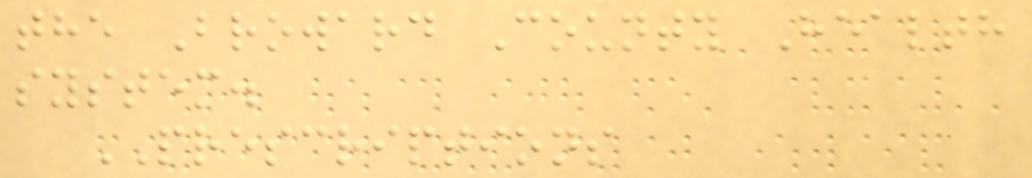the Broward County Health
system.
PRESCRIPTIONS
